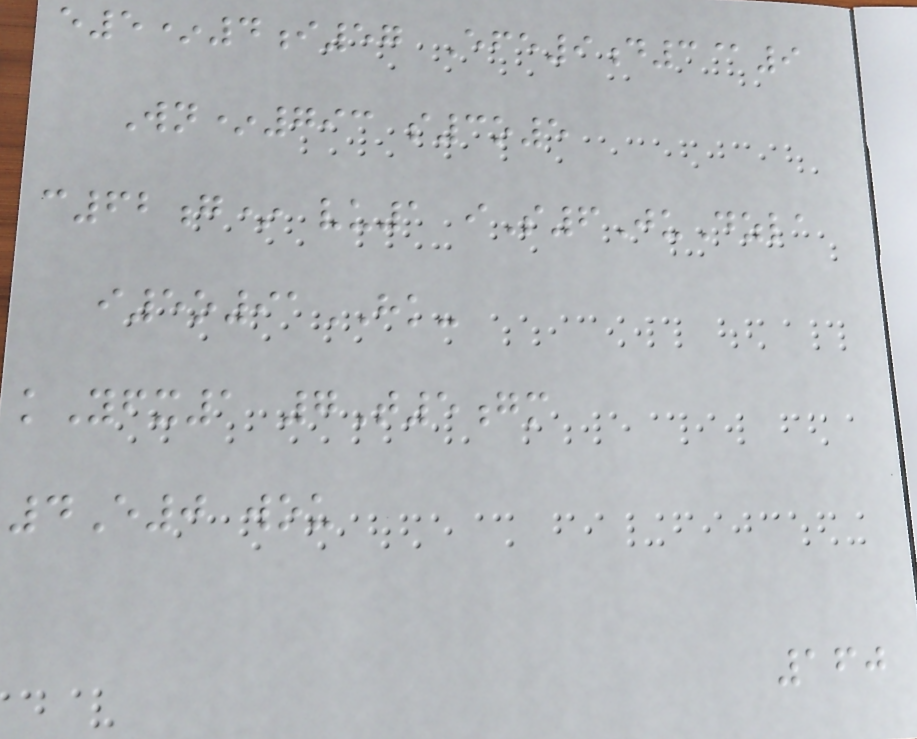e5*4i57 Efe9d3@9
Wn*793 s3o5
c62g* vu1 iS6JuDzla
i5o91HK-
kYfx1 7T5gm
4E0 wou
160
